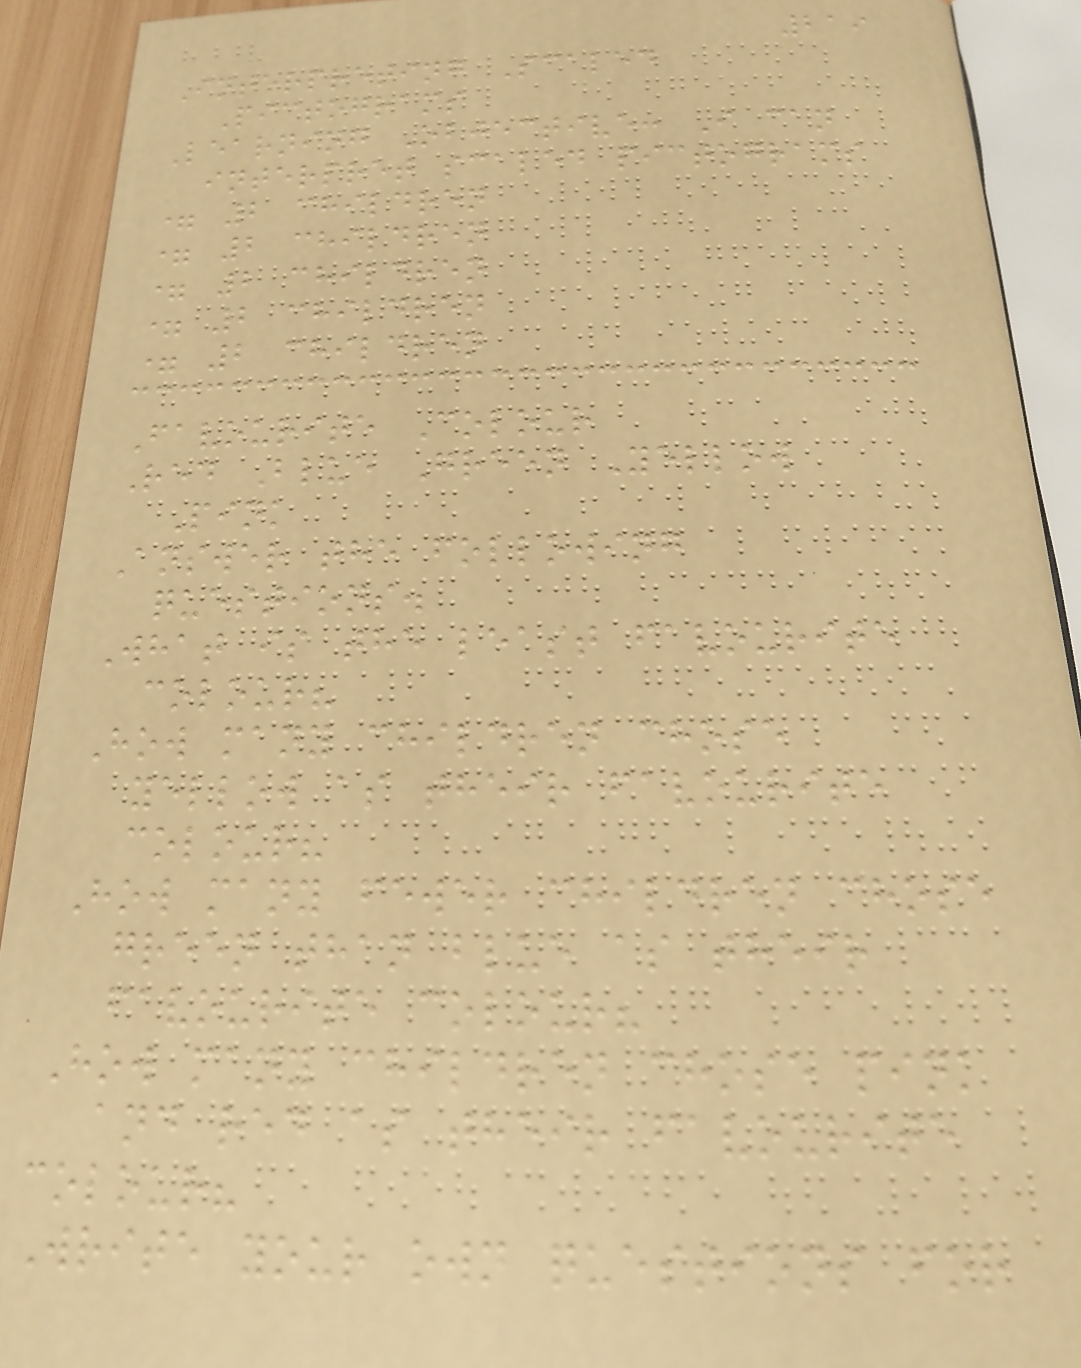219
Interpreting Scaled
Pictograms
Learning Objective: I can
interpret scaled pictograms
= 2 children
= 2 children
= 2 children
= 2 children
= 2 children
Favourite Colour
Red Blue Green Yellow
Pink
Answer the following
questions.
What is the least favourite
colour?
How many children chose
yellow as their favourite
colour?
How many fewer children chose
green than blue as their
favourite colour?
How many children chose pink
and red as their favourite
colour?
Write your own questions for
